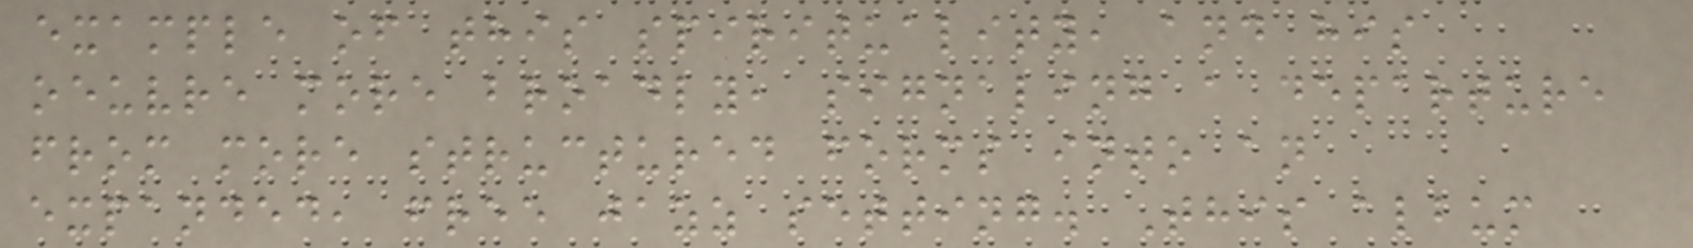example of this spirituality, and his
oeuvre more broadly, signaling a departure
from more structured forms into an
expanded, free jazz setting. This album
